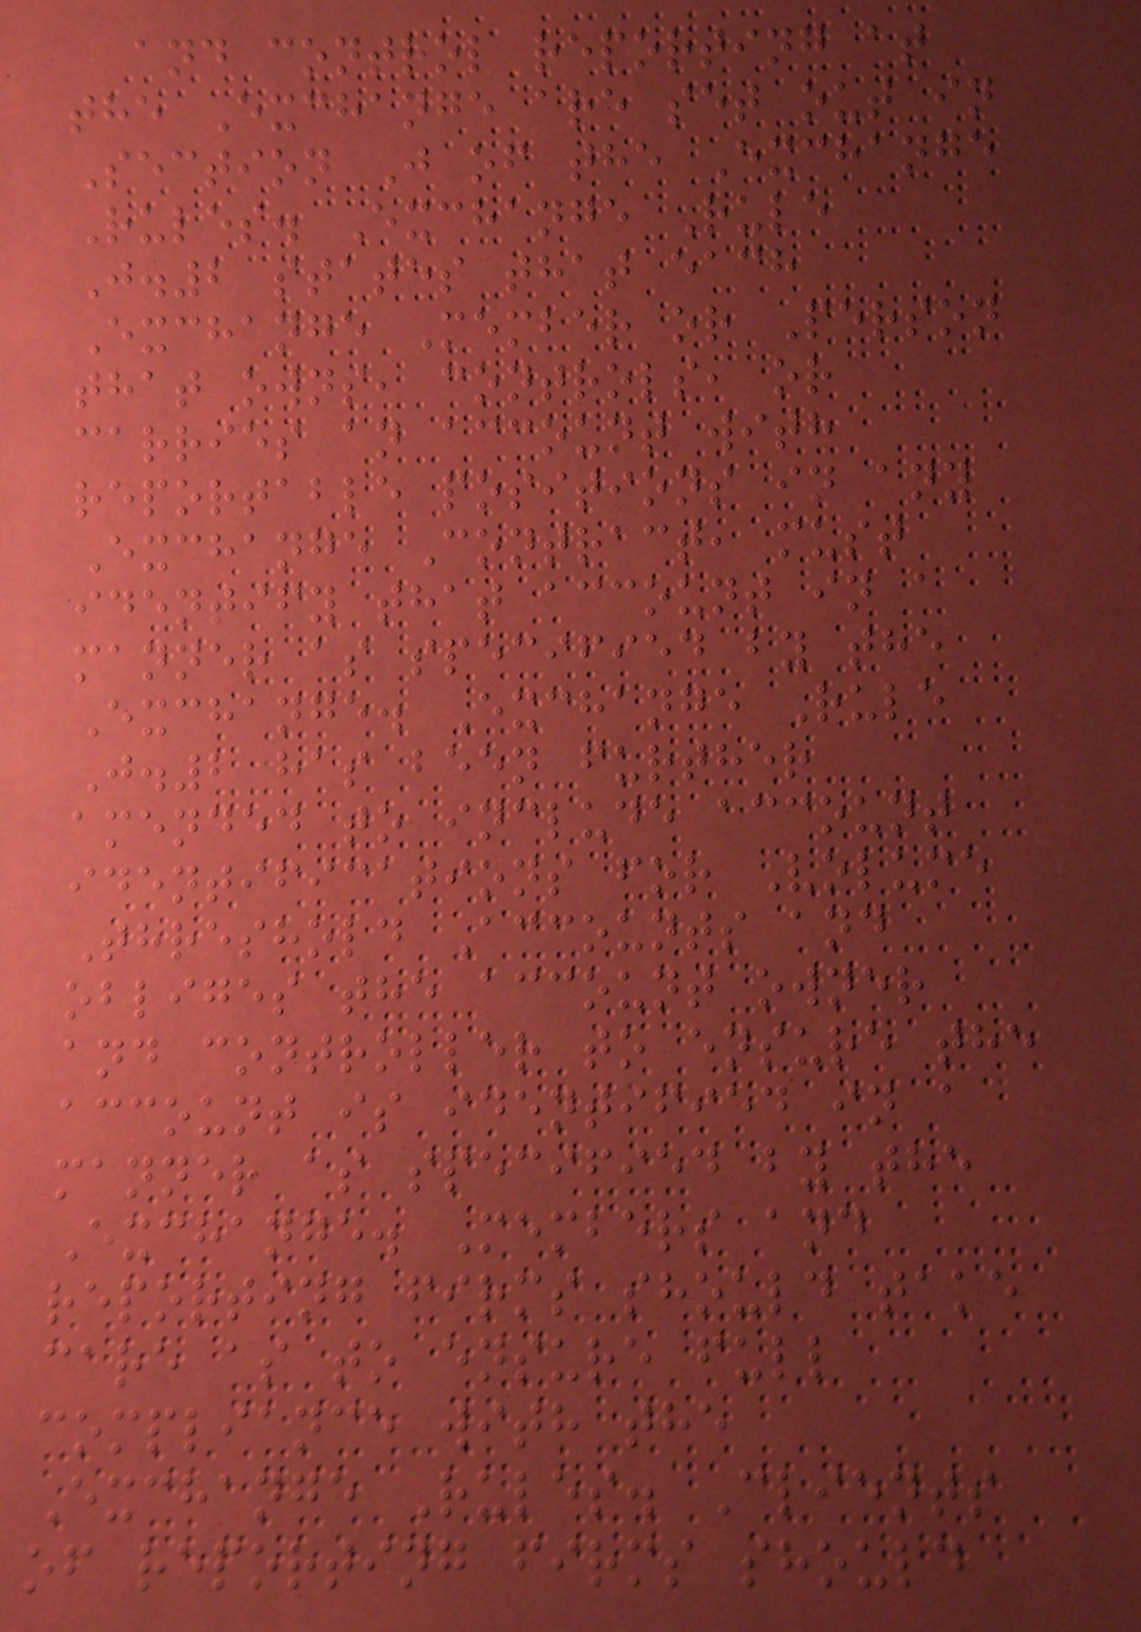and control reporting at
the Exchange are set out in
Section J of the Exchange
Rules. Exchange Rule
J.2 states that each
Exchange Member or Person
that owns, controls, or
carries an account with
reportable positions in any
Exchange Contract, must
identify that account in a
manner as specified by the
Exchange. Exchange Rule
J.2 has been further
amended to include account
identifications for Volume
Threshold Accounts and
obliges the account owner
and controller to ensure the
account is identified in a
manner as specified by the
Exchange. Members and
reporting firms should take
care as to ensure full
compliance with the
Exchange Rules. Clients
of reporting firms should
